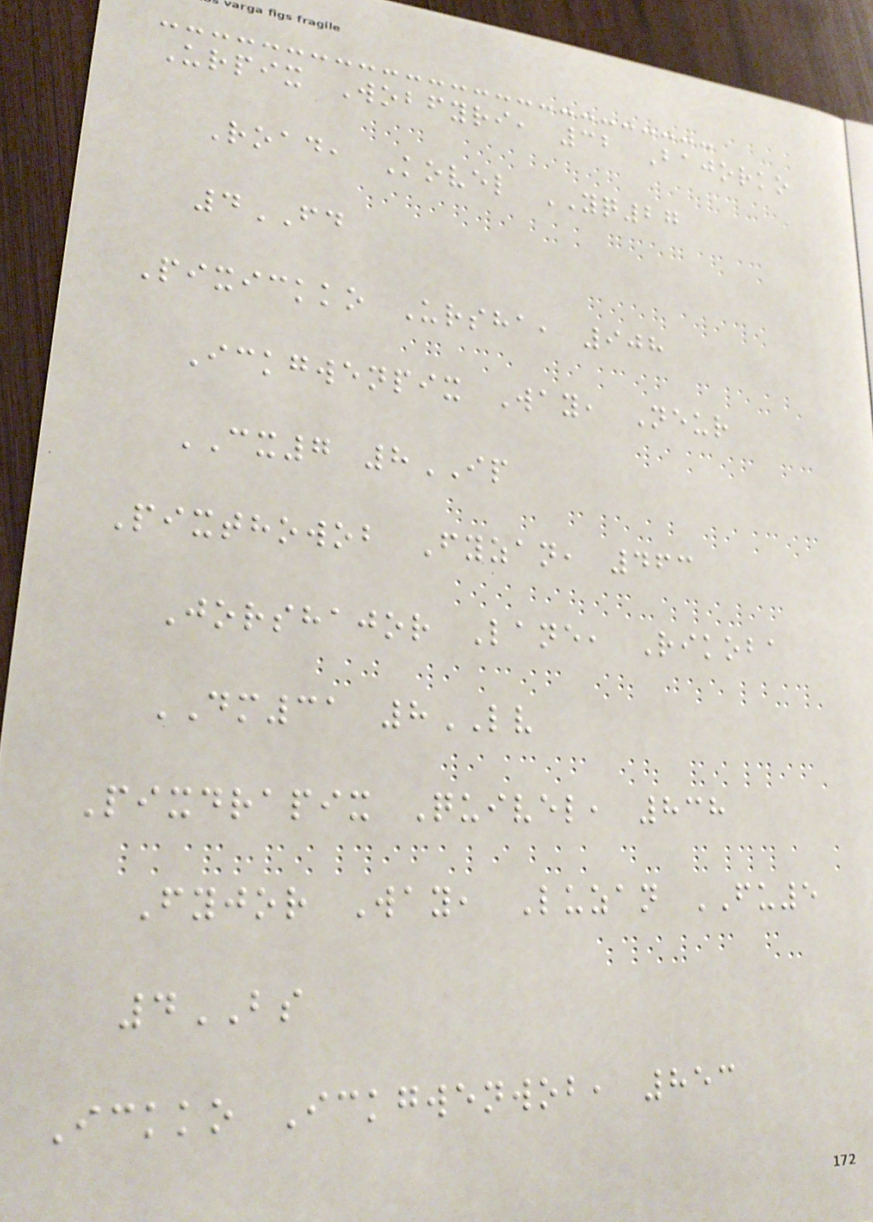Urpix Wobfyri, 32 Bajorko
Road, Kovel YQ27
4FD
Pixickko Ursha, 908
Ickgwenpix Way, Neur
CX7 8IP
Pixthowob Fyzan, 463
Jorshajor Lane, Rikoba
DM31 8LV
Pixdrapix Quivel, 838
Fyjor Way, Luzan FU5
4BS
Ickko Ickgwenwob, 853
